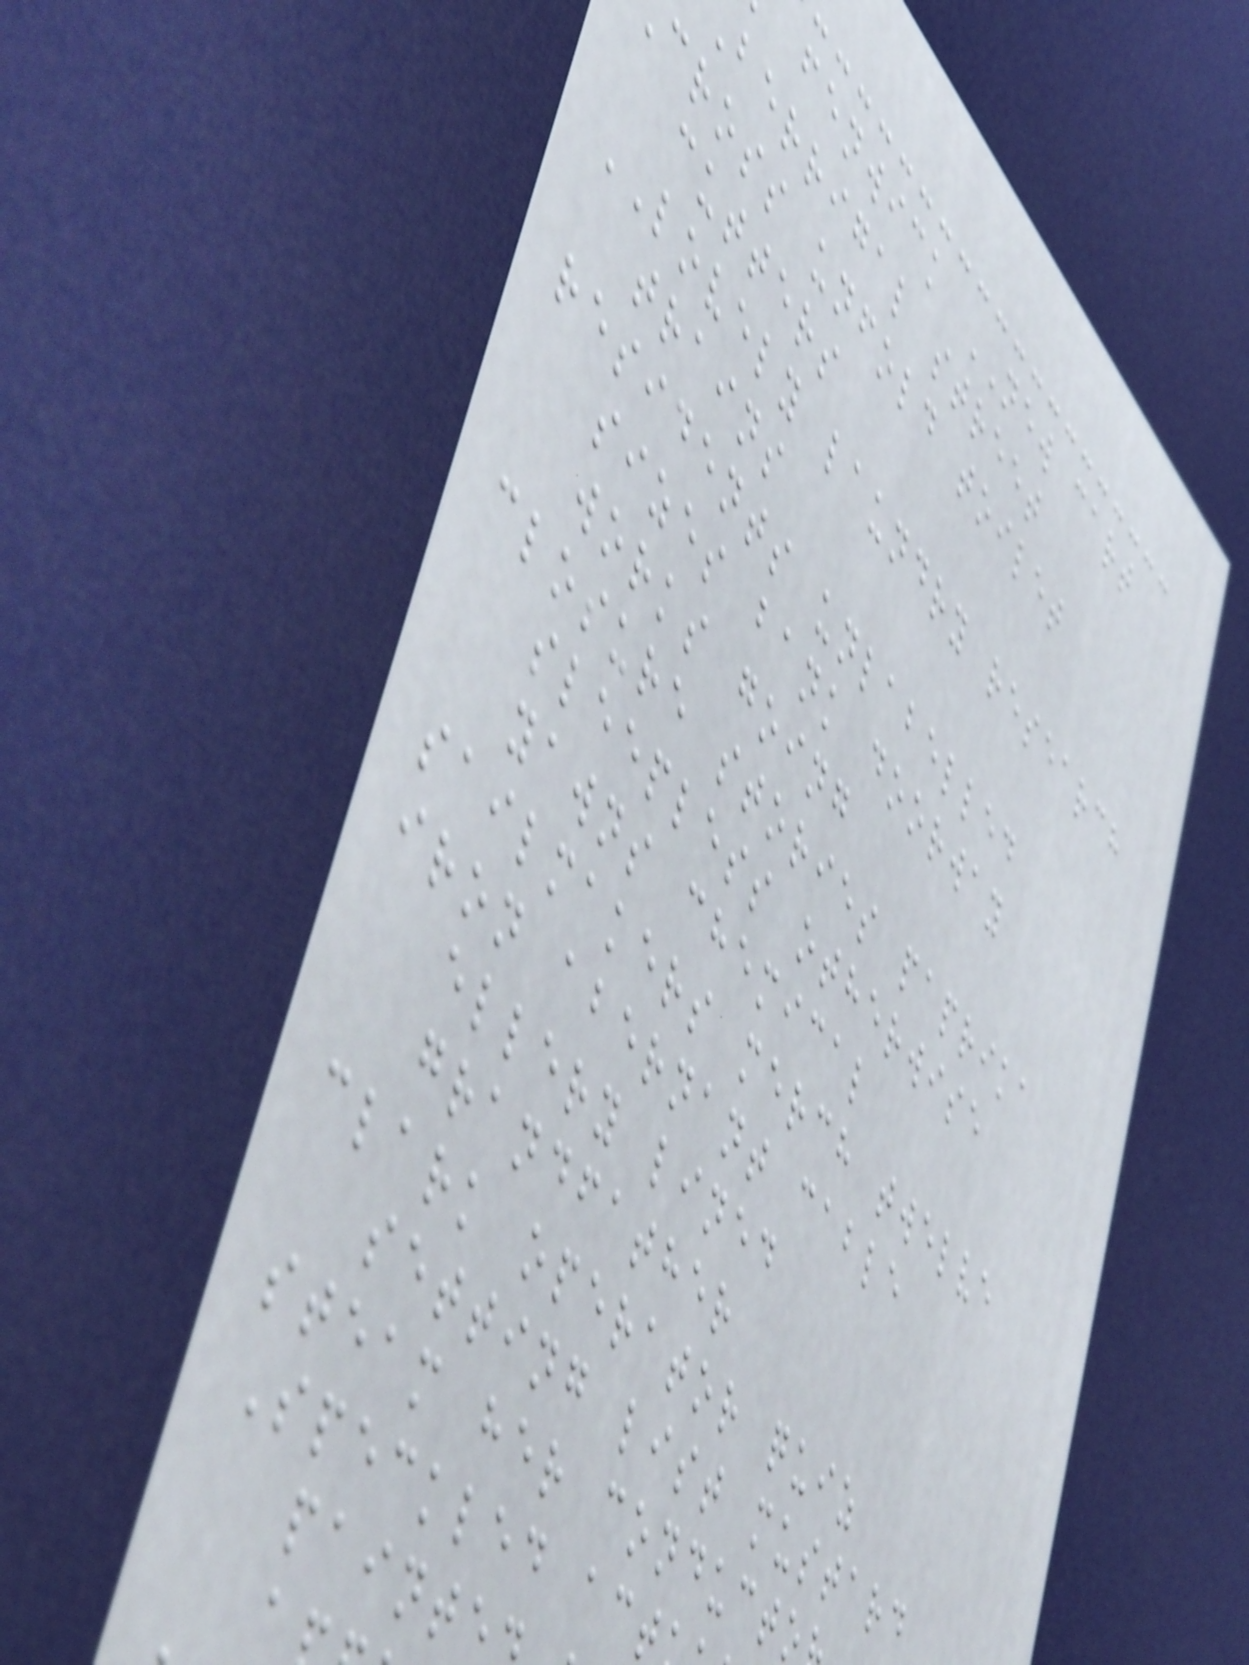fenwick NEW cart
berrigal street
cross unfold toilet
cutters
LOVELY laundry research
trains
residents unlabelled
sizes bank doorway
works going
closure stories paprika
sleepless otherwise
yawns chemical
sailmakers merch twelve
iron abernant cable
ellery lined
grandfather
clark operator quiz
setting list mustard
steam her conducto
Speckled act
painte
